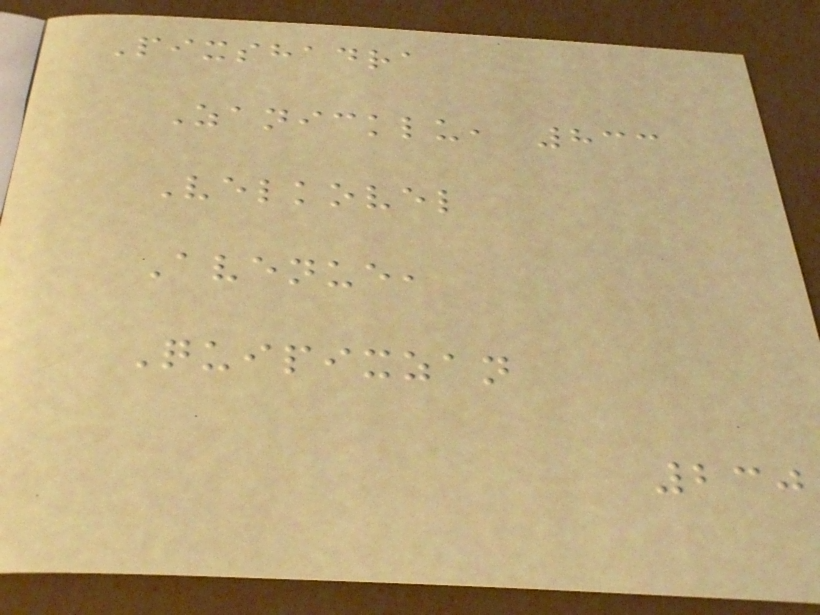Pixshadra
Zanicklu, 833
Velkovel
Avenue,
Quipixzan
230
